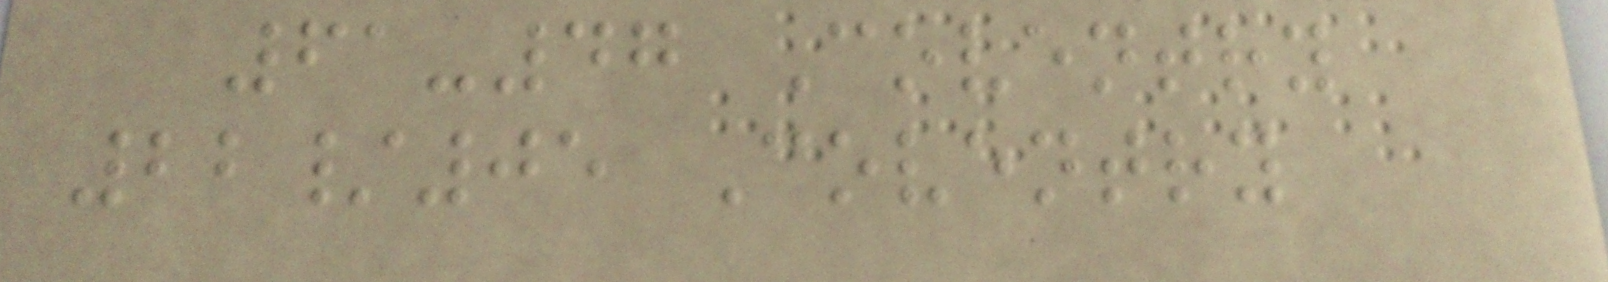61-47 Coventry
22/05 Coventry
